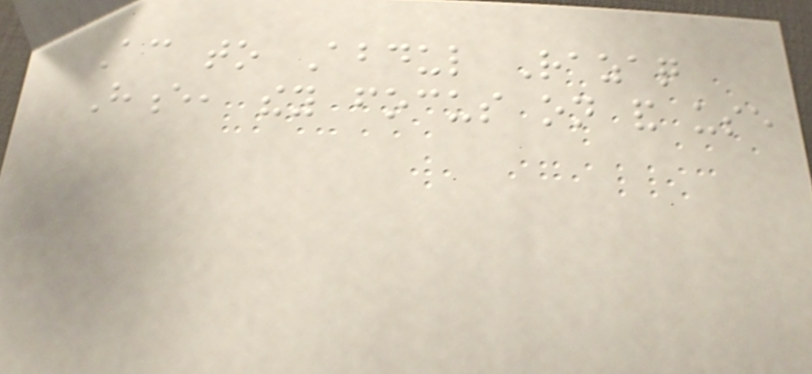According to Abdul Razaq
Hence, they focus on and use
